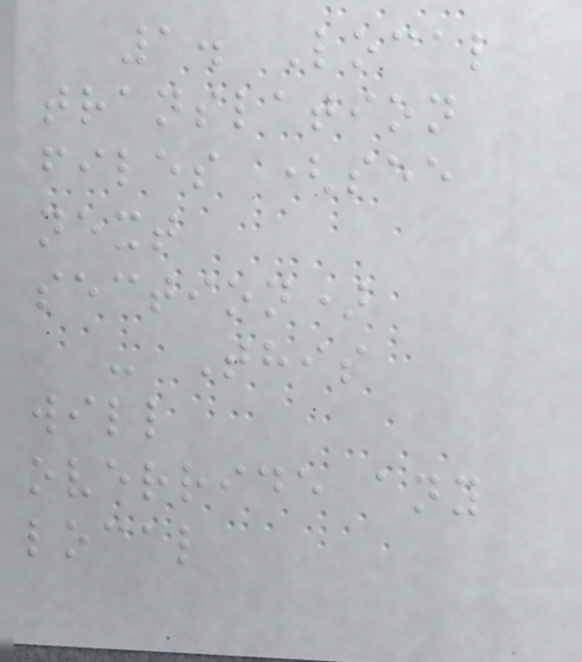1. Local
translation
files (see
next
section)
- This
will
override any
local
